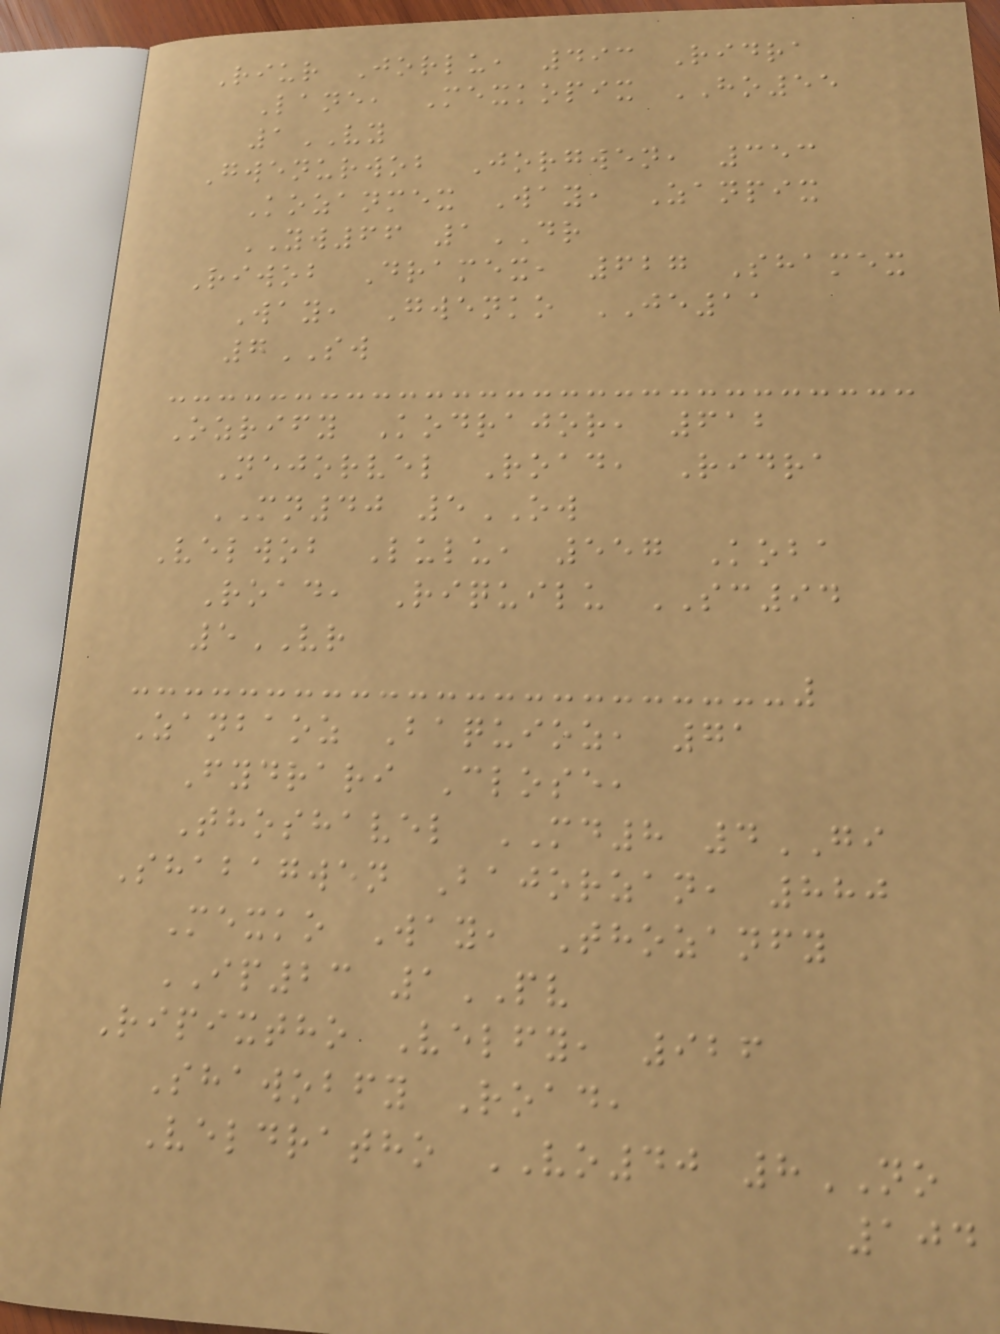Riur Jorlu, 493 Ridra
Lane, Mexkopix HO55
1VY
Gwenurwob Jorgwen, 353
Kozanmex Way, Zanpix
YW66 1DR
Riwob Dramex, 627 Shamex
Way, Gwenko JE11
7SW
Ozrify Kodrajor, 612
Nejorvel Road, Ridra
MN40 5OW
Velwob Lulu, 557 Koba
Road, Riquilu SC94
5VR
Zanbaoz Baquioz, 71
Fydrari Close,
Thoshavel MD8 4GI
Shabagwen Bajorzan, 880
Mexko Way, Thozanfy
IP23 1PV
Ripixtho Velfy, 926
Shawobfy Road,
Veldratho VO40 8NO
104
